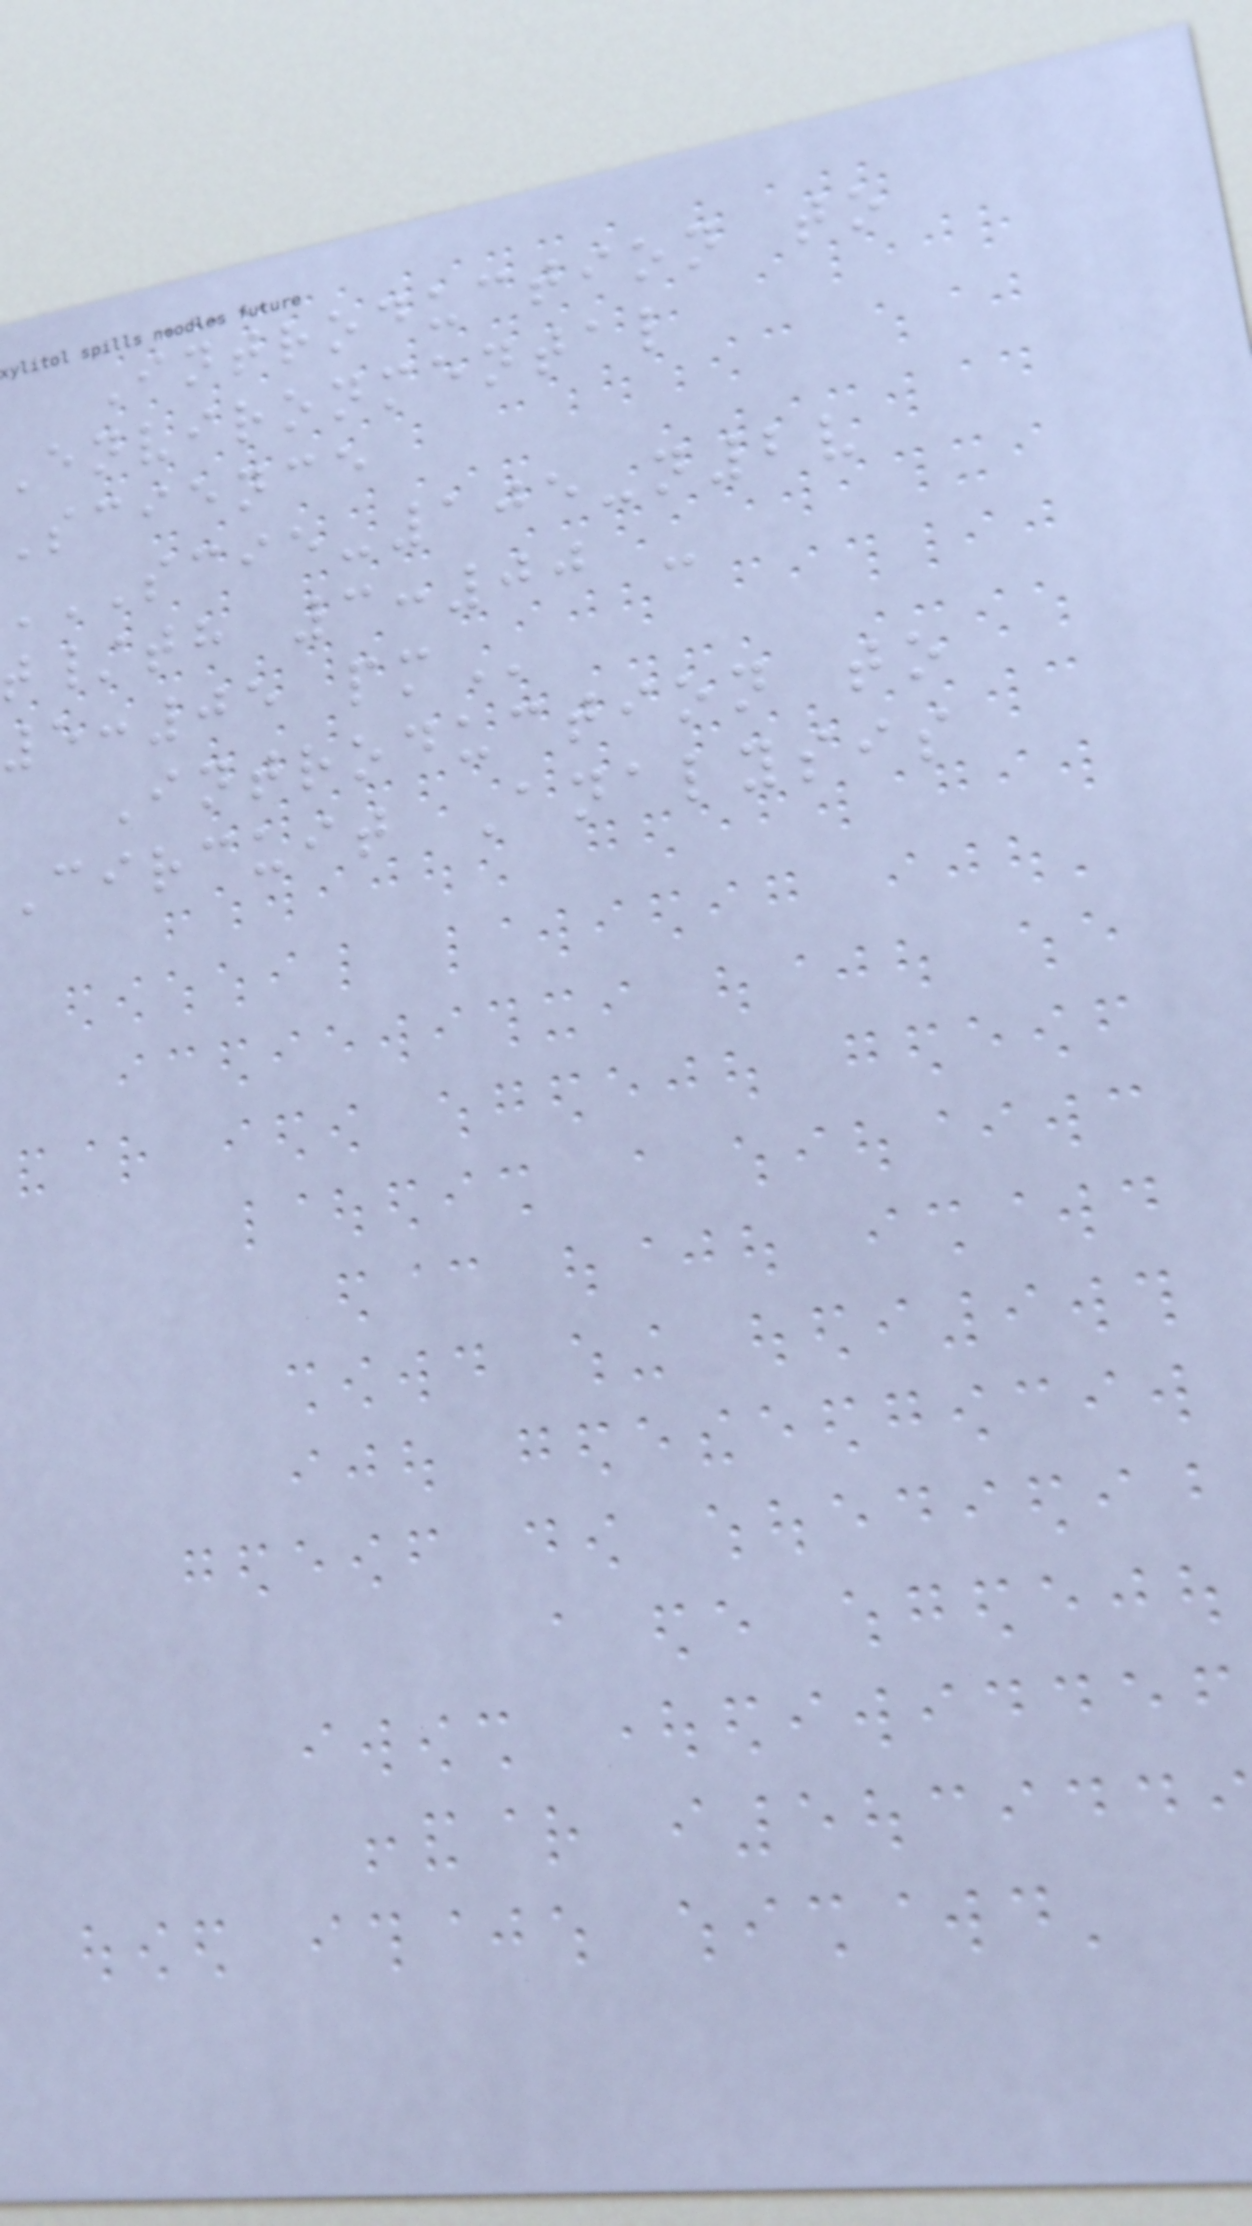Introduction to
environmental
Science
SCIE-105-N2V
t/th 3:00 -
5:05
Introduction to
Circuit Analysis
